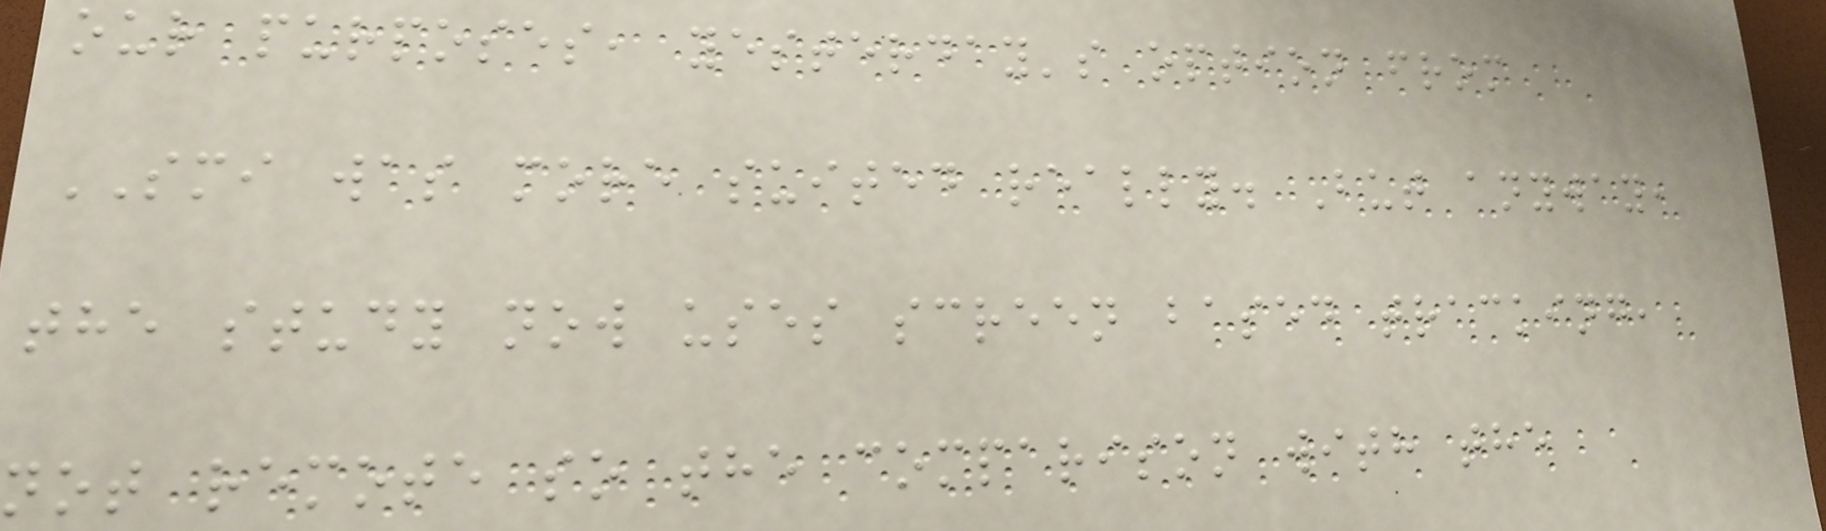our purposes, yesterday's option from
SMI was more suited really. But anyway,
the study now uses screen based tracking,
not remote so the comparison with the
